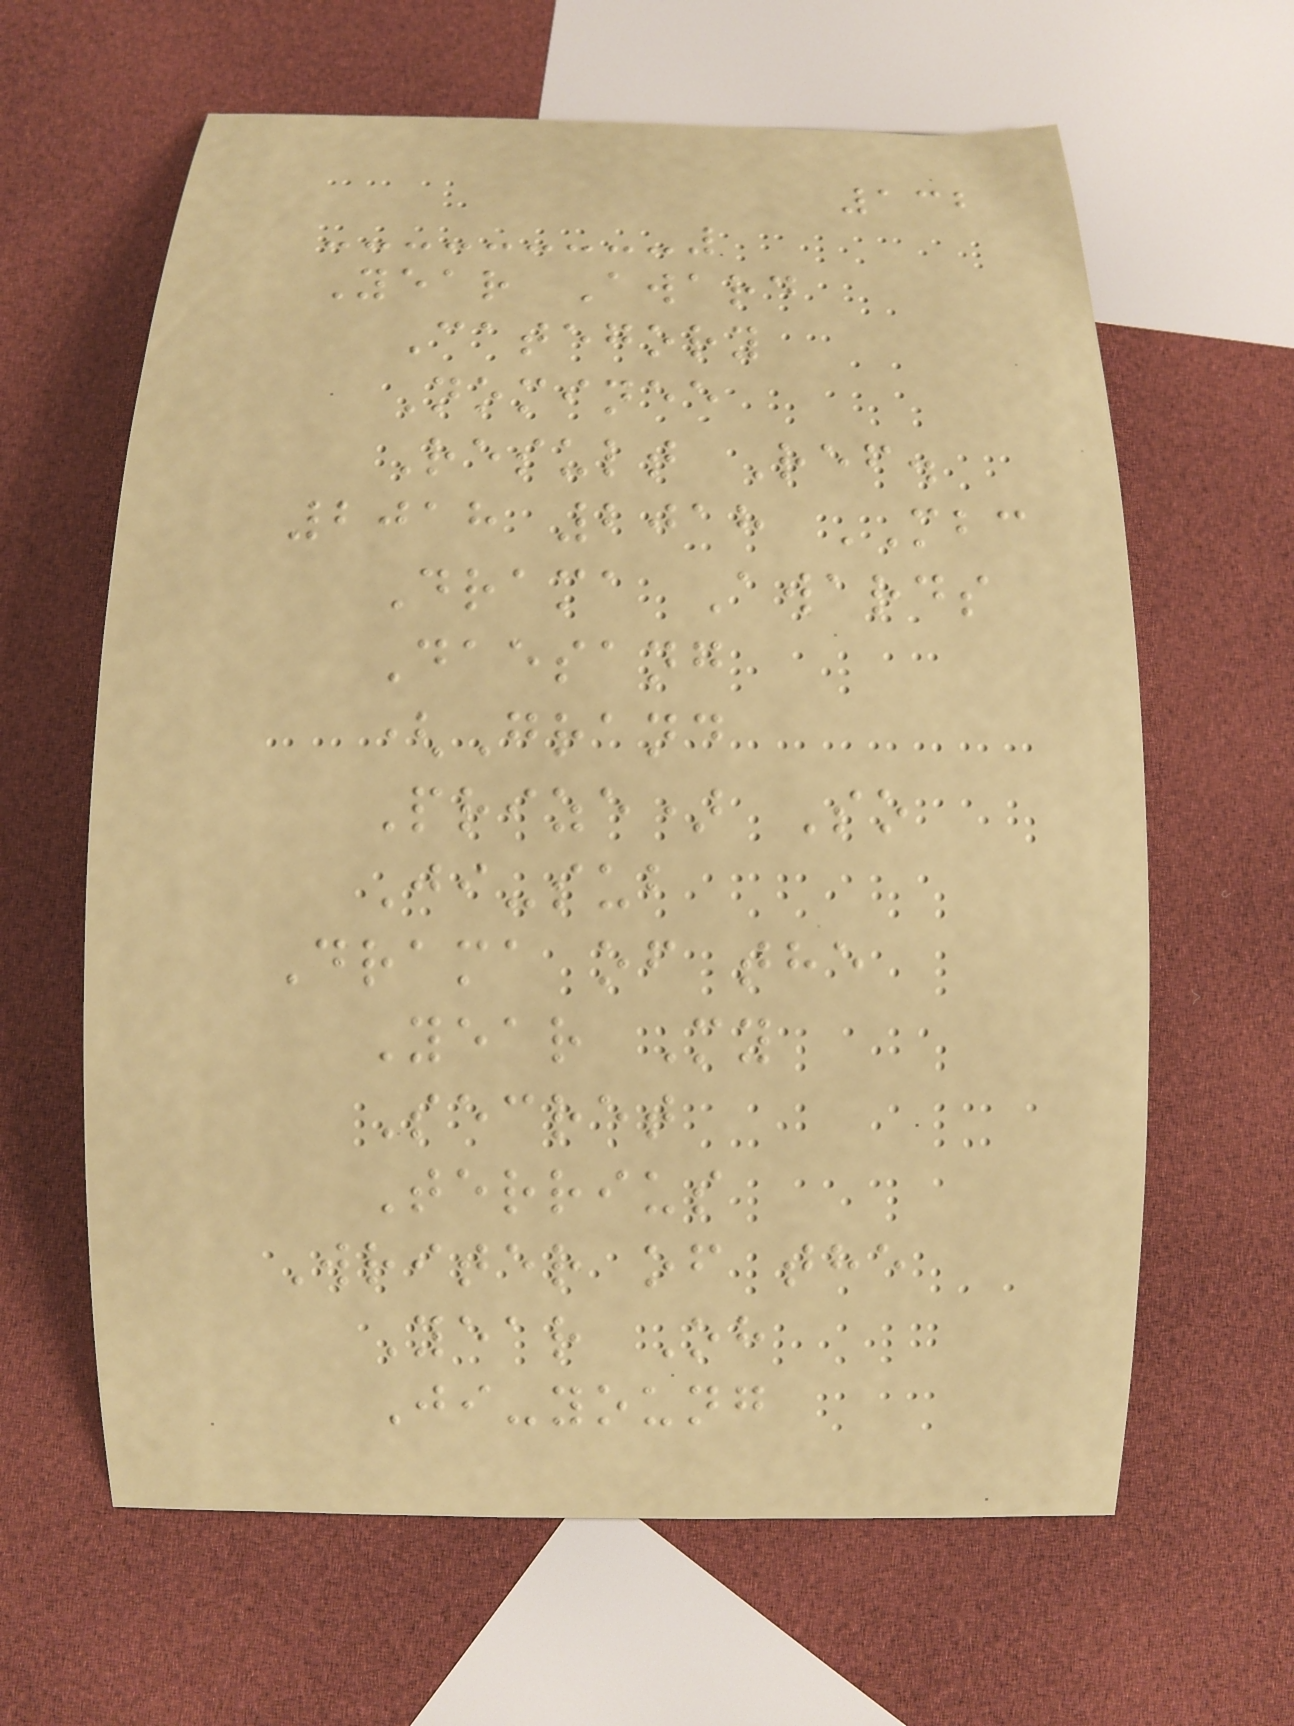132
Year Award
Category
Nominee
Result Ref.
2018 2018 MBC
Drama Awards
Daesang
(Grand
Prize) So
Ji-sub
Drama of the
Year My
Secret
Terrius
Writer of the
Year Oh
Ji-young
